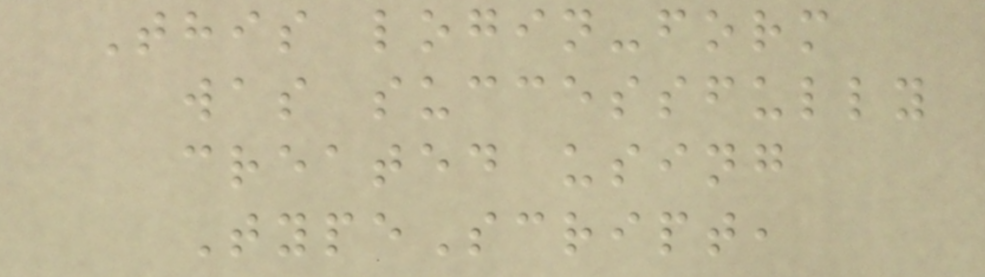This login-form
was successfully
created using
TypeScript,
